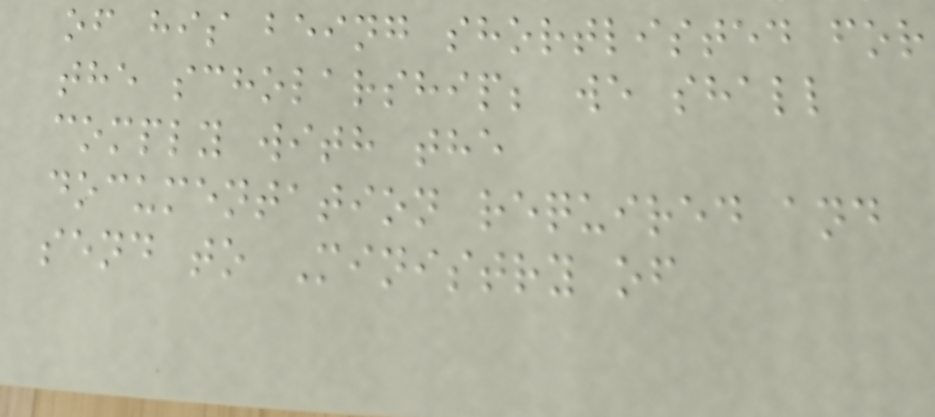of his being shortlisted for
the scholarship; we shall
comply with the
documentation required and
send to Ministry of
